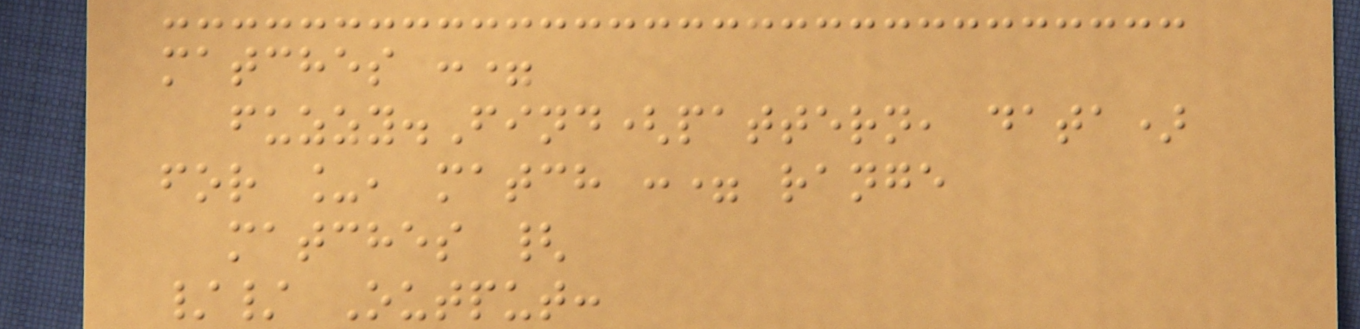matches :=
fuzzy.Find(pattern, data)
for _, match := range
matches {
// Output:
